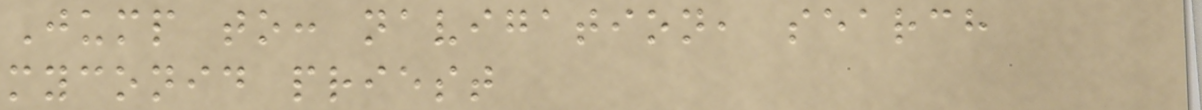Jump to: navigation, search
myconid priest
